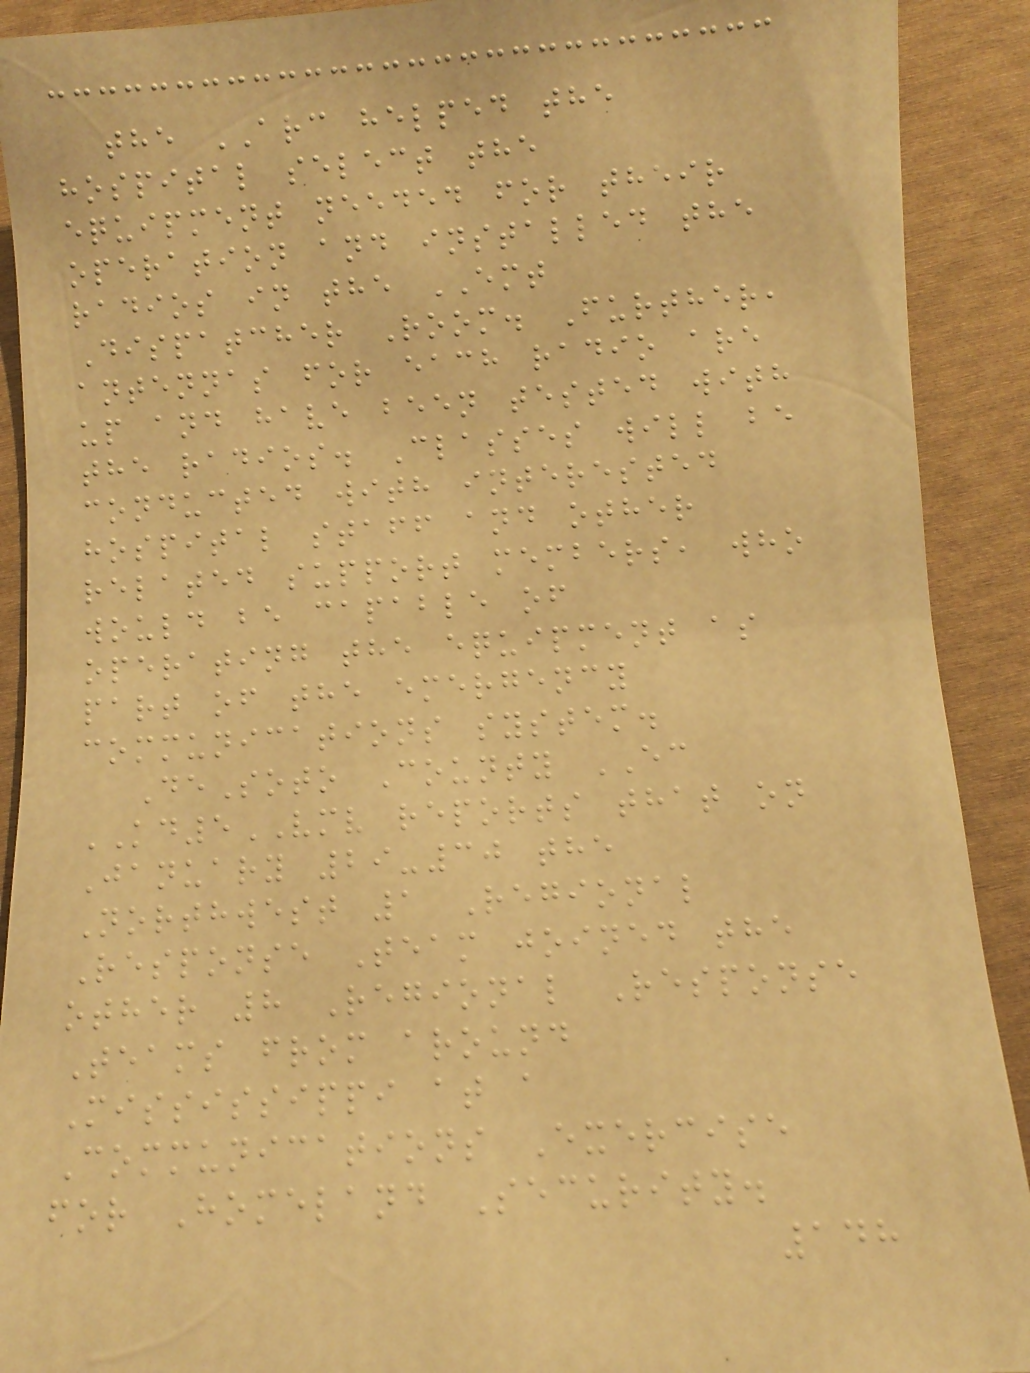the ARC helped the
hospital select the
equipment needed for their
operation and installed the
radios in the EMT
Dispatcher Room. Further,
antennas for each radio are
up and have been tested with
the radios. Classes will be
conducted with interested
hospital staff and other
related support members, who
would be capable of
operating the equipment as
part of the emergency
communications system.
DeSoto County EC
KD5VMV reports that on
January 29-30 the
Northwest 1 Regional
Response Team joined the
other 8 Regional Response
Teams from around
Mississippi at a
Communications Exercise
for Homeland Security.
148
